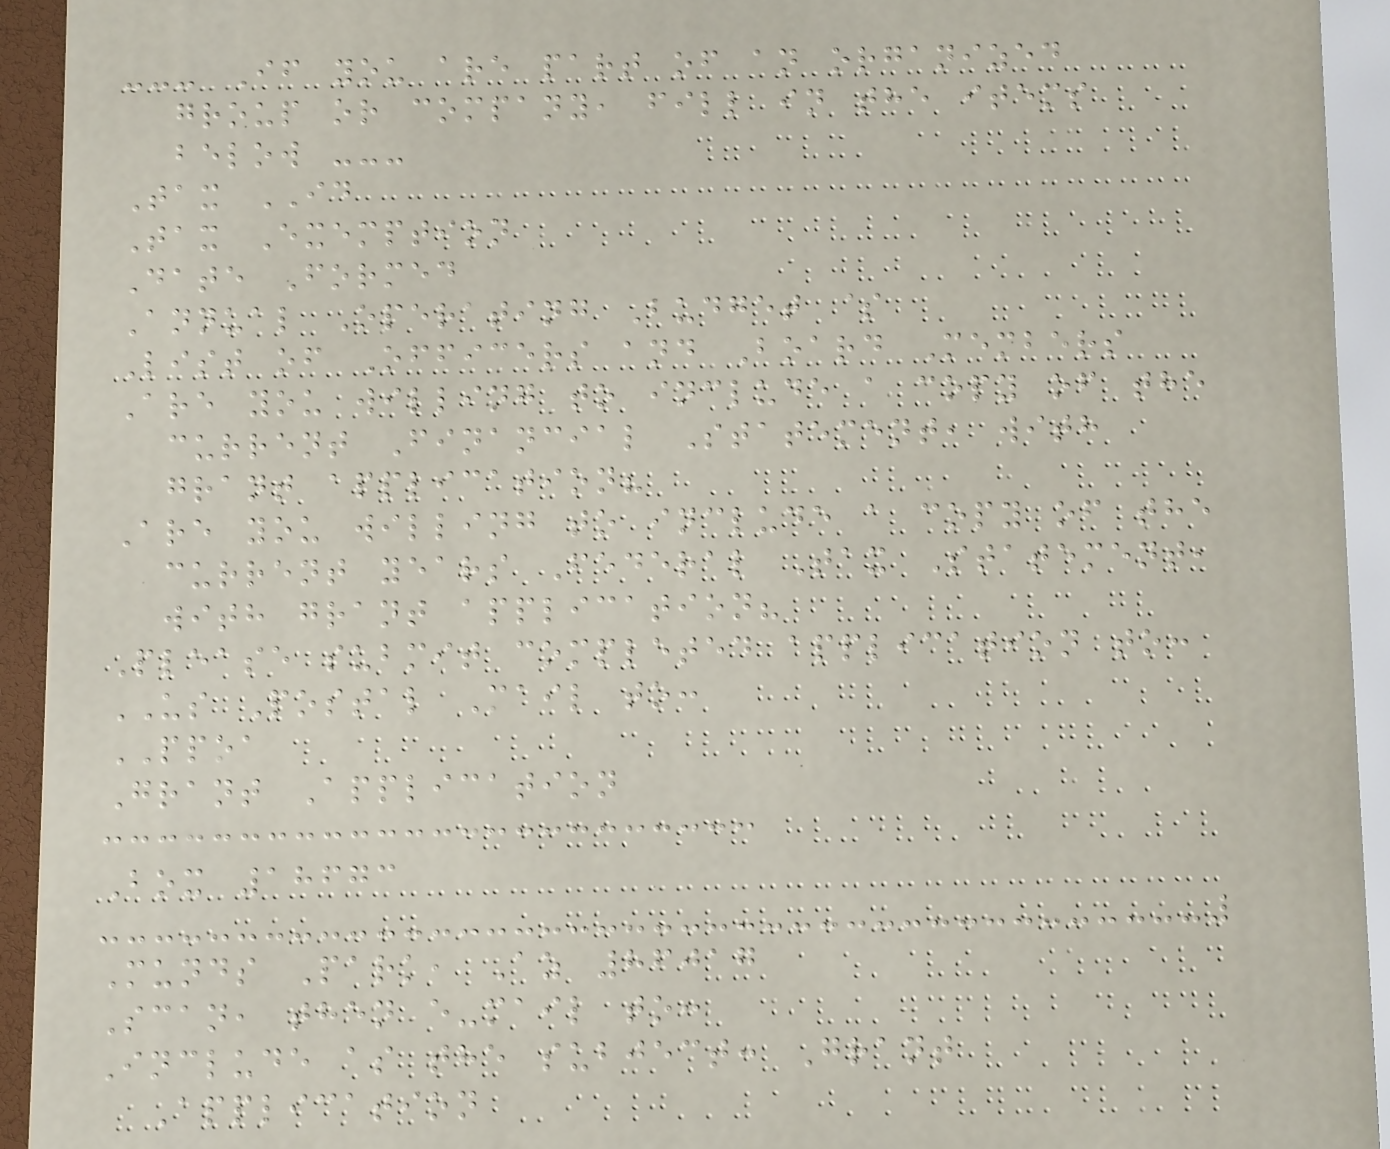--- If you are part of an organized
group or company, fill in the items
below ---
Tax ID
Tax Exemption
Date Formed
Annual Operating Budget $
List of Officers and Board Members
Are you willing to include a copy of the
current Financial Statement, with
grant application?
Are you willing to include a copy of the
current years Federal Tax Statement,
with grant application?
Please submit completed application to:
US Postal Mail to:
PPOA
Grant Application
Box 18673
Munds Park, Az 86017
Scan, then e-mail to:
Include as the subject: Grant
Application
